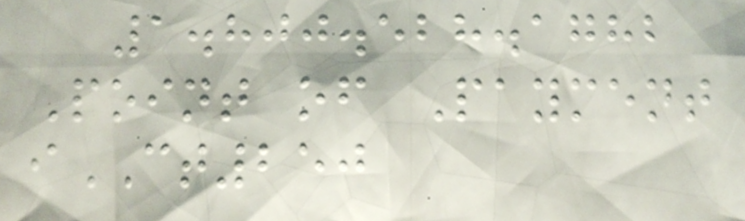1.800.528.1782
Point of Payment
iCT250
